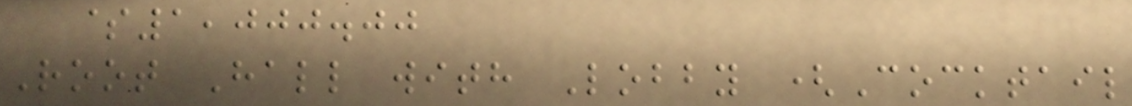$1,000.00
Root Hall with Lobby (Cocktail
